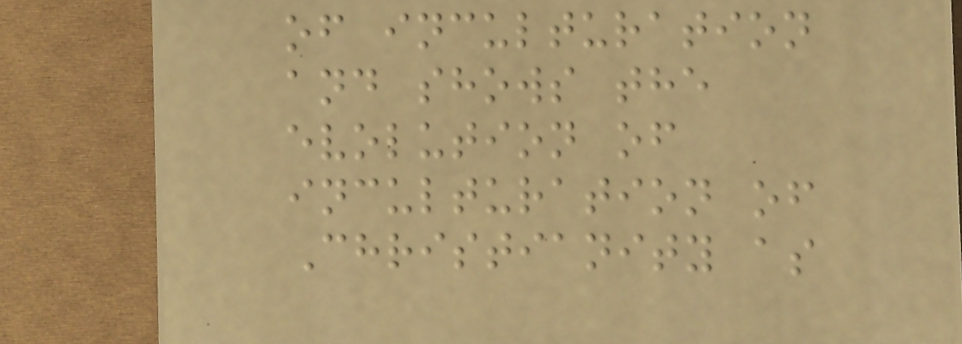of inculturation
and shows the
evolution of
inculturation of
Christianity as
